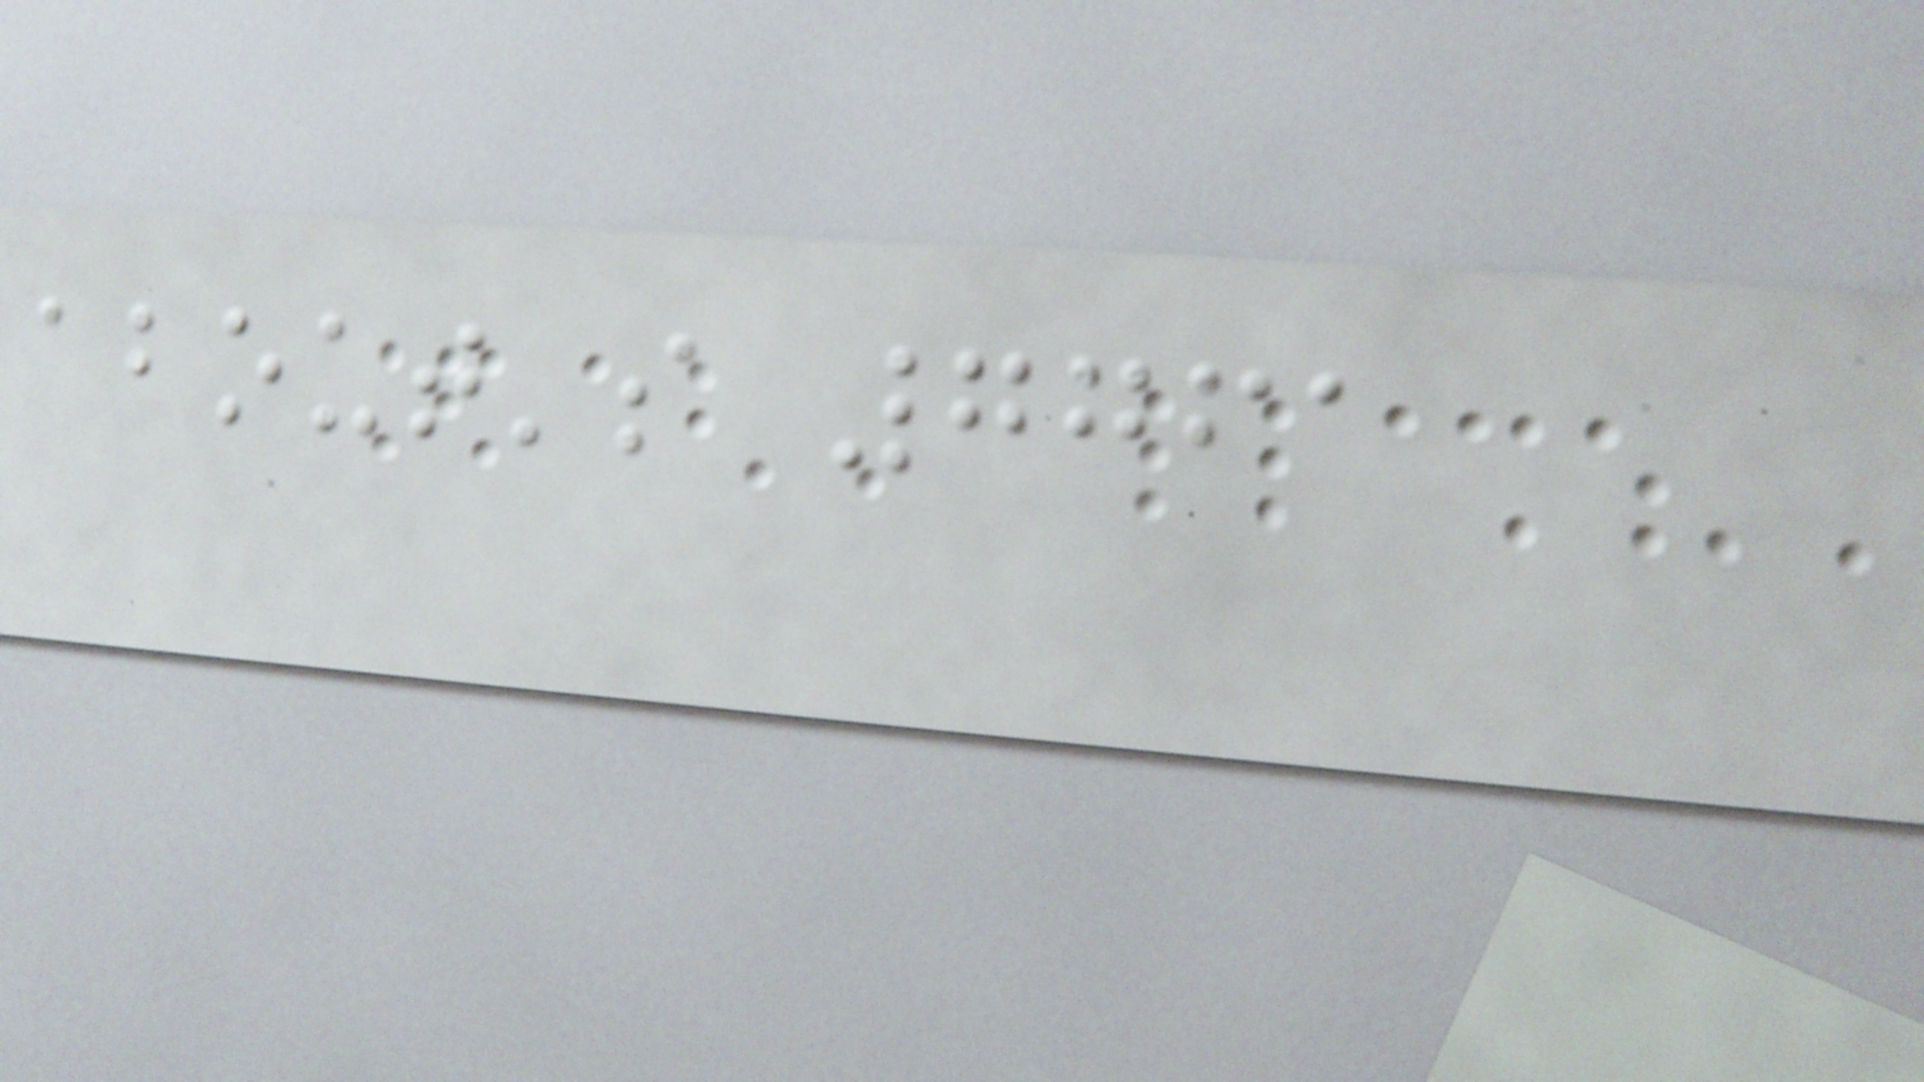about's 7761
